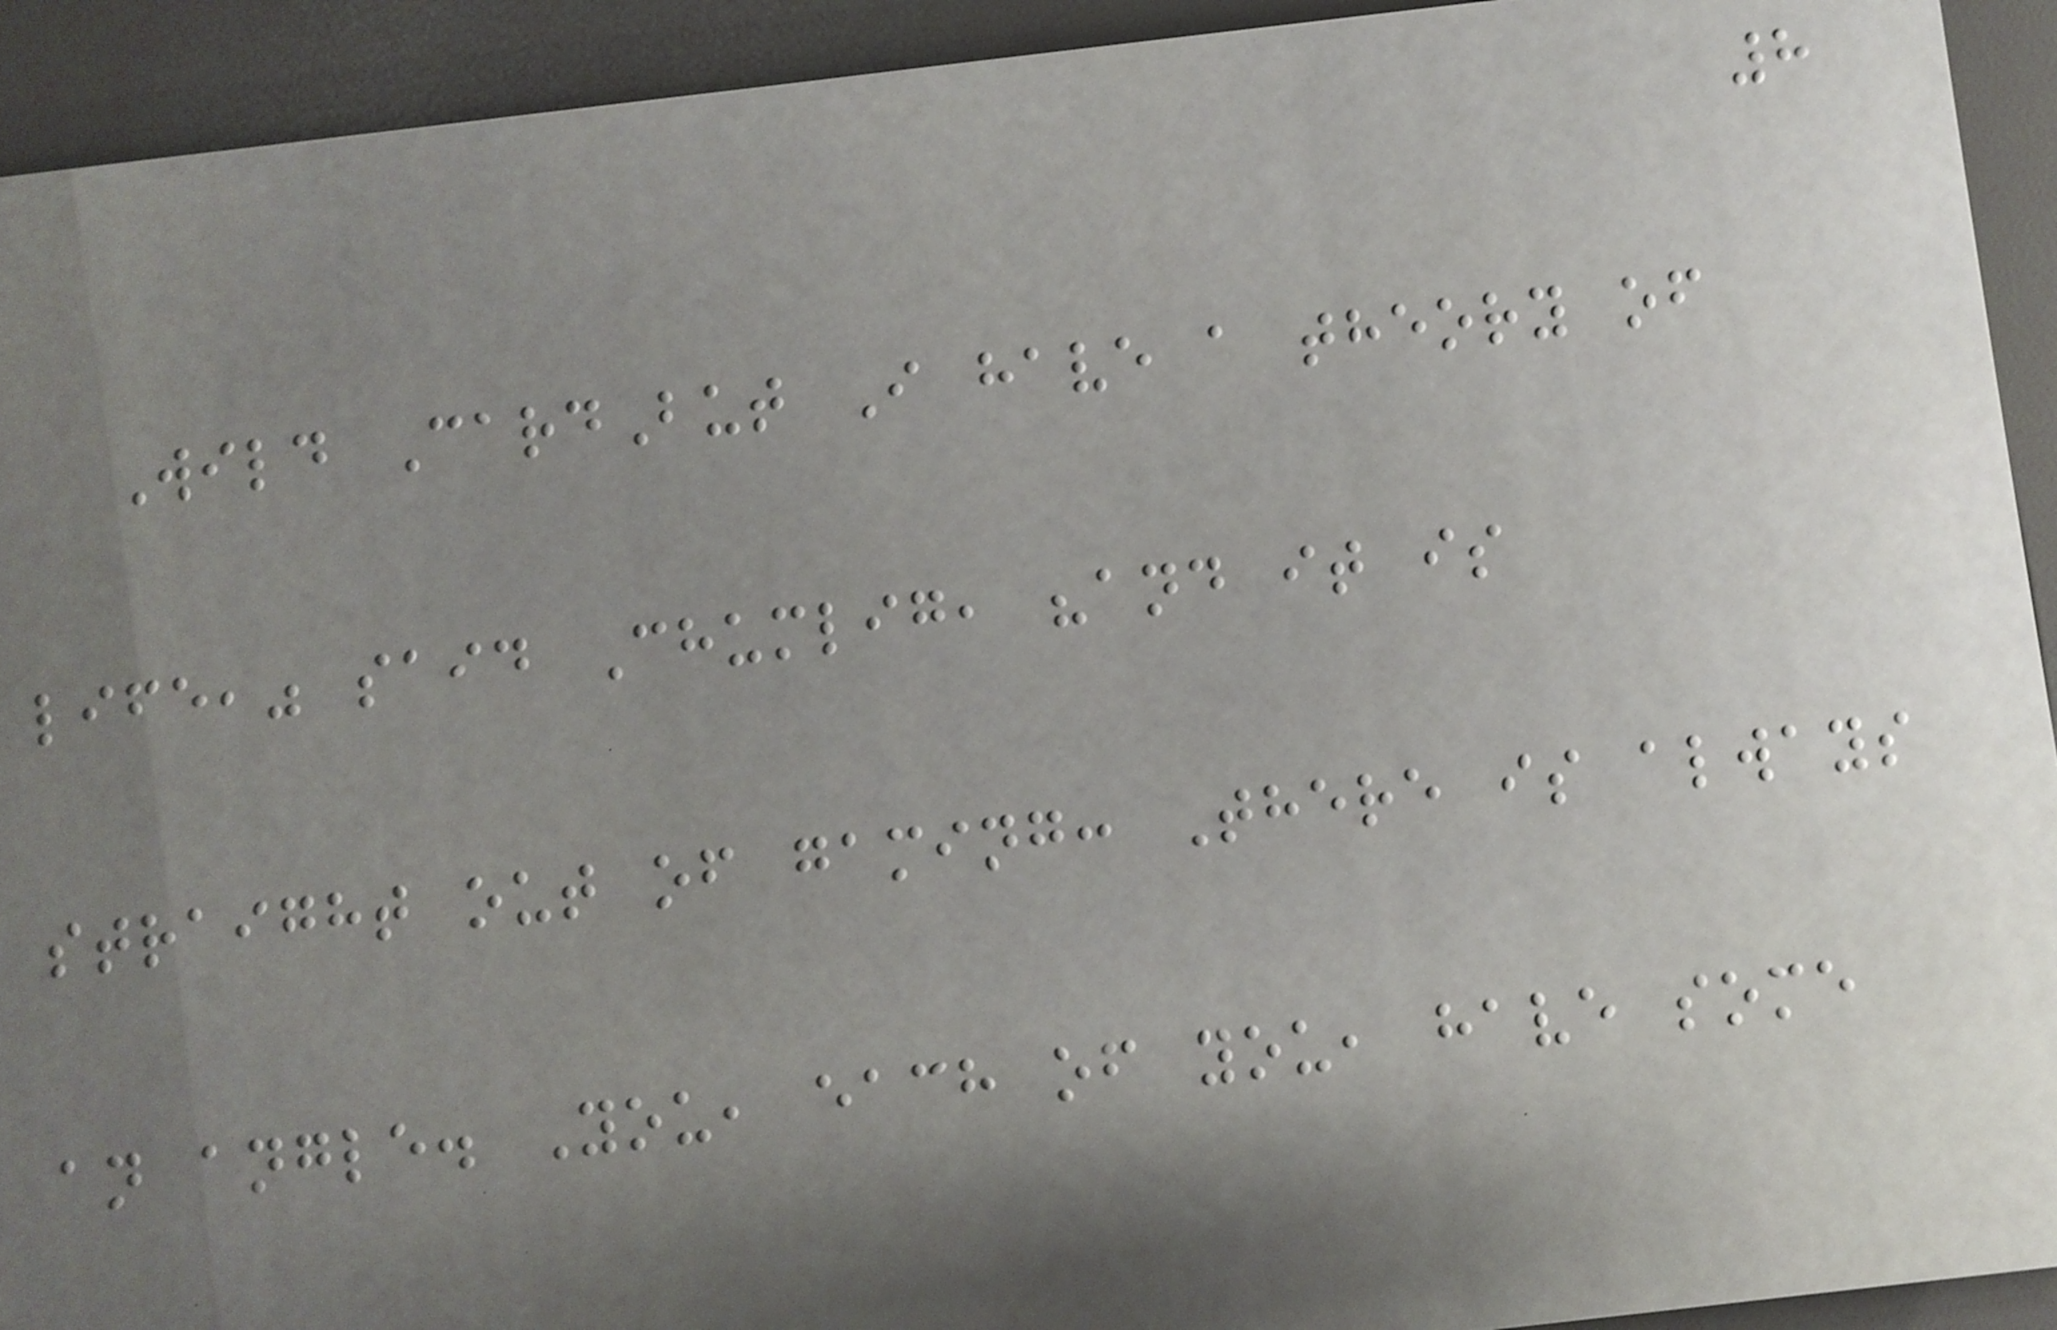8
Wild CardBut I have a theory of
life," said Chumlig, "and it is
straight out of gaming: There is always
an angle. You, each of you, have some
